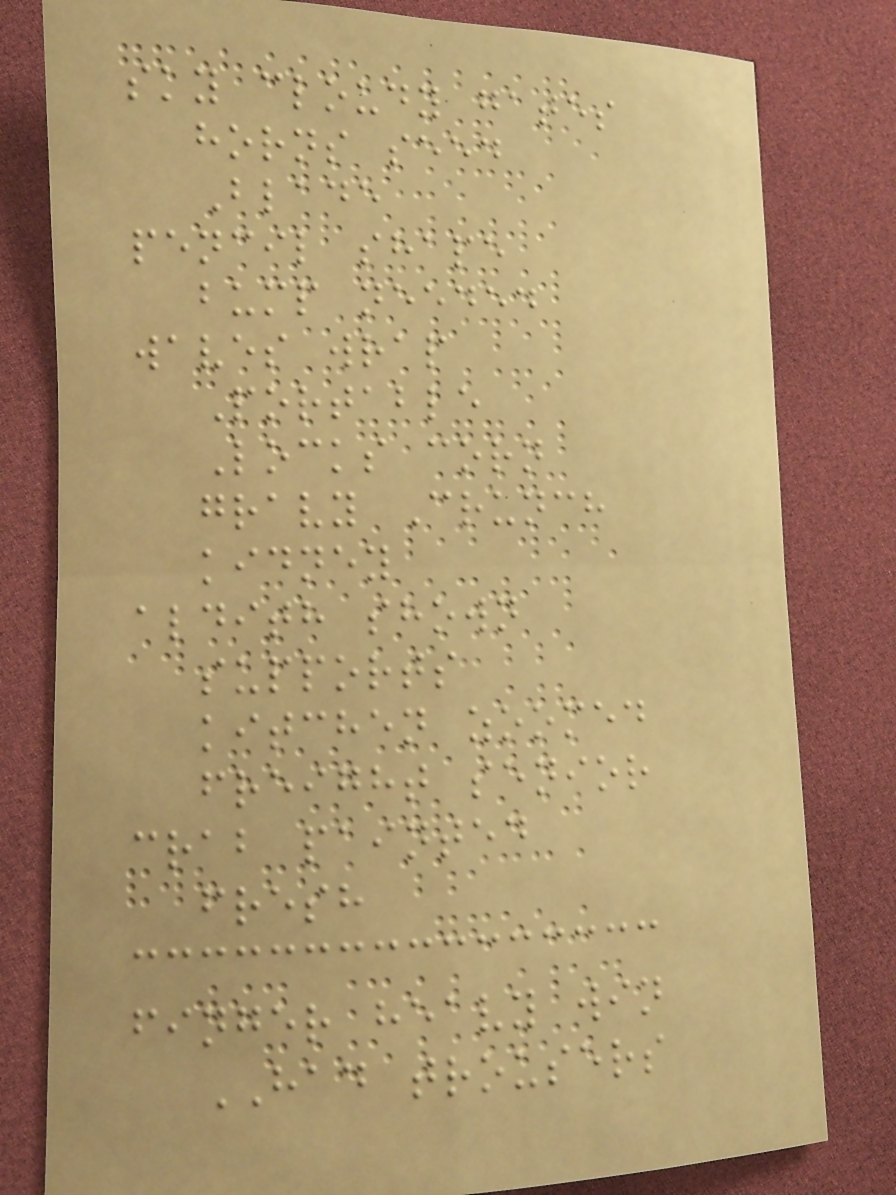sky cloudy gates
horns seed
Blade
pencil shape
bump needed
waves wrap
Portable
Locks corn
gravy Crunch
kidney
aldith shown
supports
kitchen zoomed
freight senior
crab painted
fresh
finger heavy win
HAD trousers
